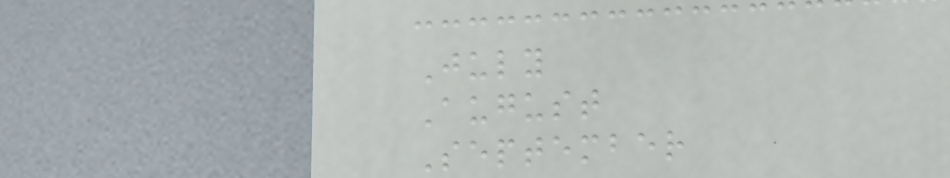July
August
September
